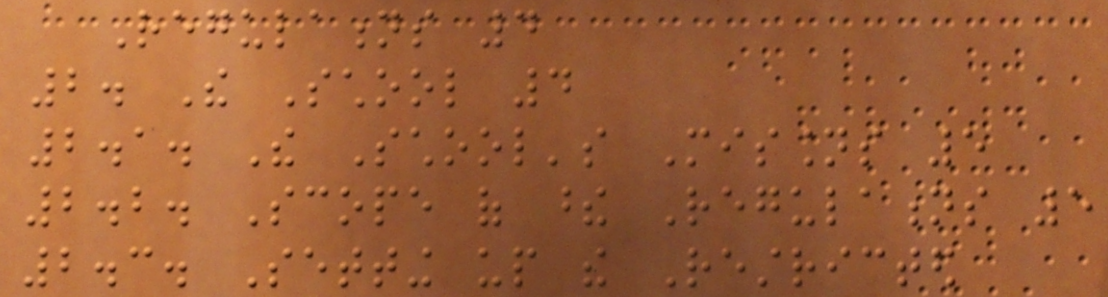Regulations 4
2. The School 4
2.1. The School's Missions 5
2.2. Scope of these Regulations 5
2.3. Setting up the Restricted
